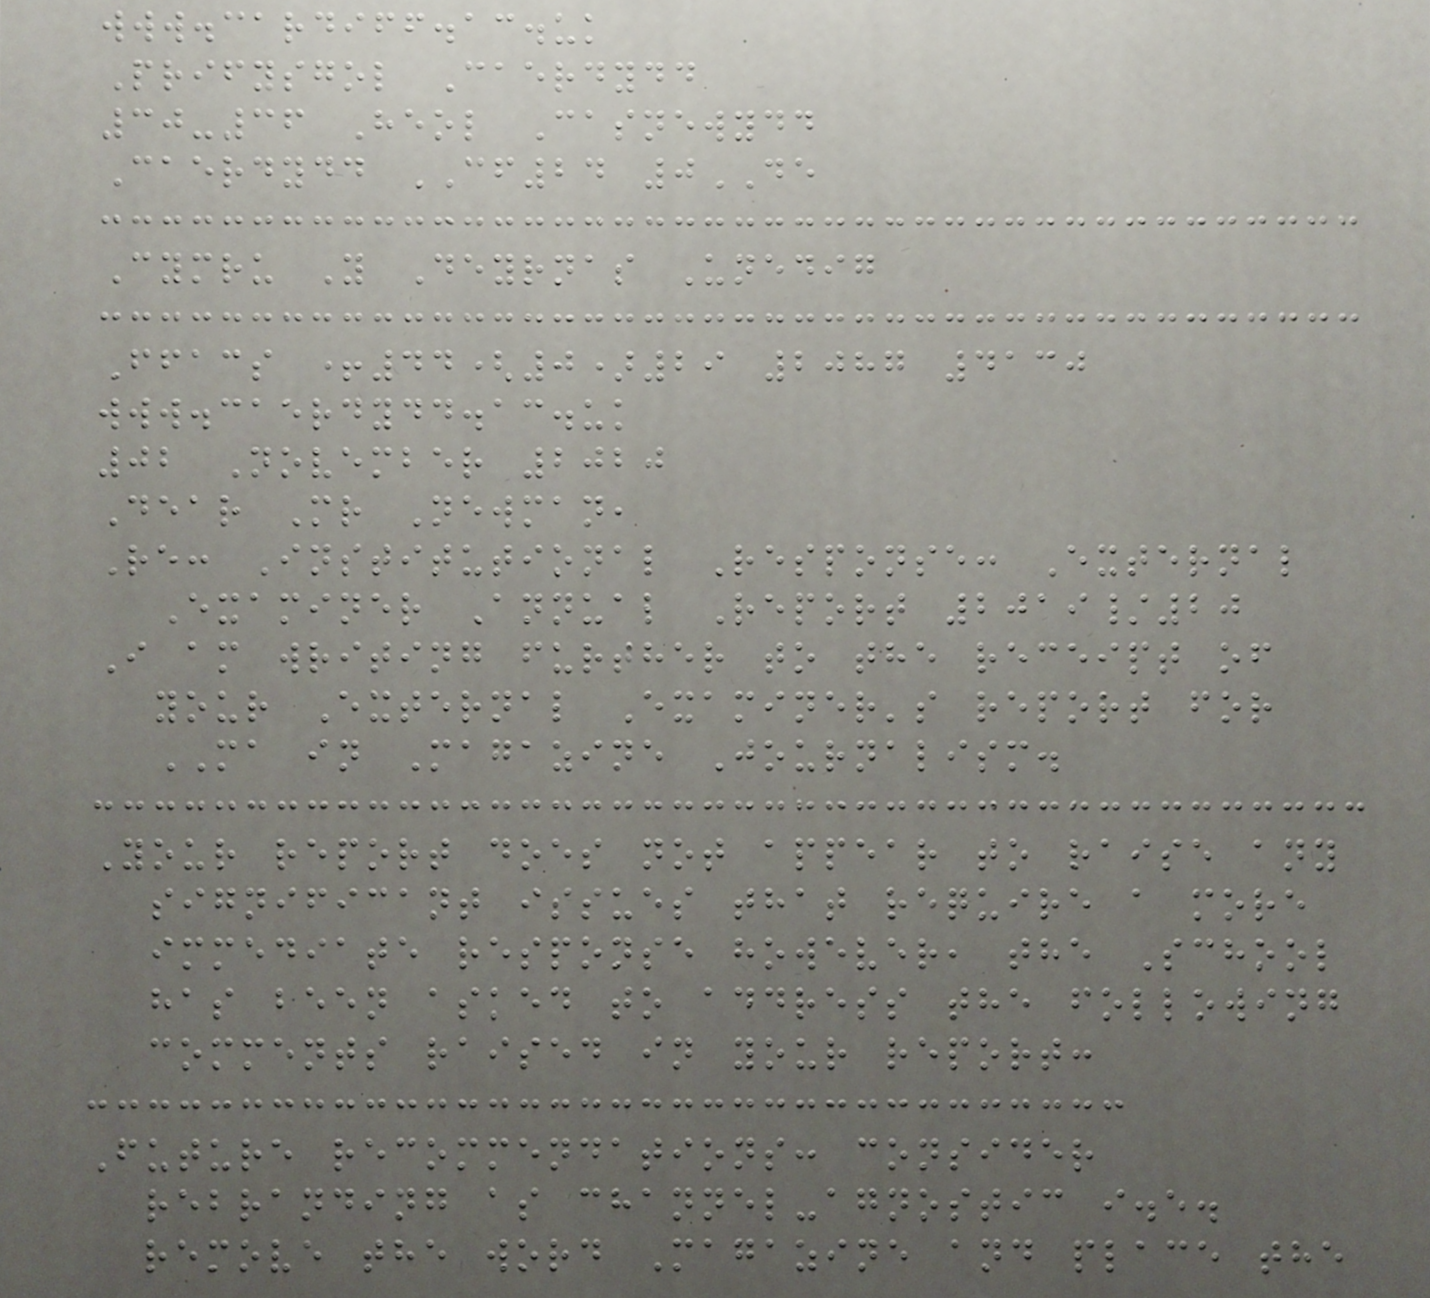www.cardiff.ac.uk
Prifysgol Caerdydd
30-36 Heol Casnewydd
Caerdydd CF24 0DE
Cymru Y Deyrnas Unedig
Ffacs +44(0)29 2087 4130
www.caerdydd.ac.uk
02 November 2020
Dear Mr Newman,
Re: Institutional Response: External
Examiner Annual Report 2019/20
I am writing further to the receipt of
your External Examiner's report for
MA in Magazine Journalism.
Your report does not appear to raise any
significant issues that require a more
immediate response however, the School
has been asked to address the following
comments raised in your report:
Future recommendations: consider
rebranding as channel-agnostic i.e.
remove the word Magazine and place the
